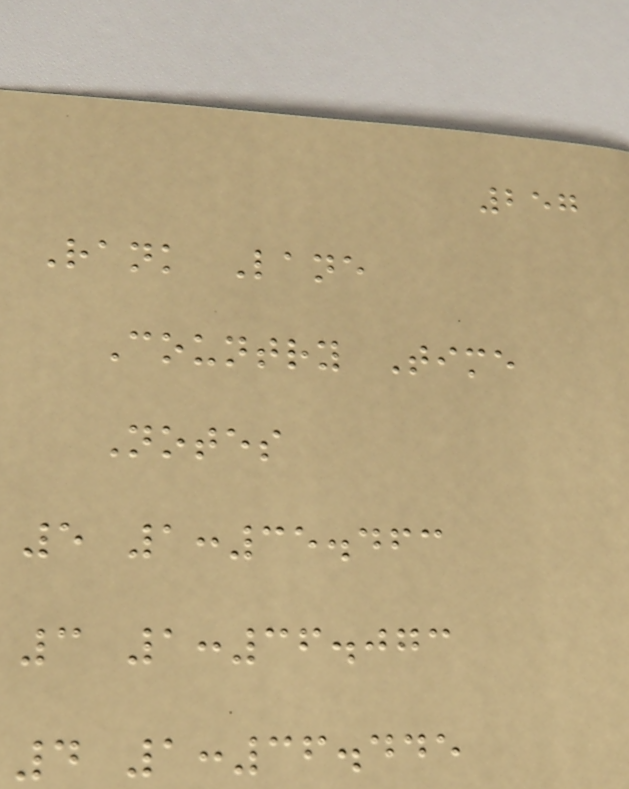257
Rank Lane
Country Time
Notes
5 1:35.463
3 1:36.073
4 1:36.445
